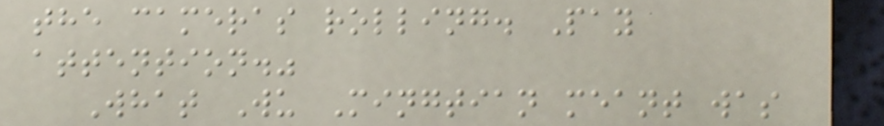the cameras rolling. Pay
attention."
What Wu Mingtian meant was
